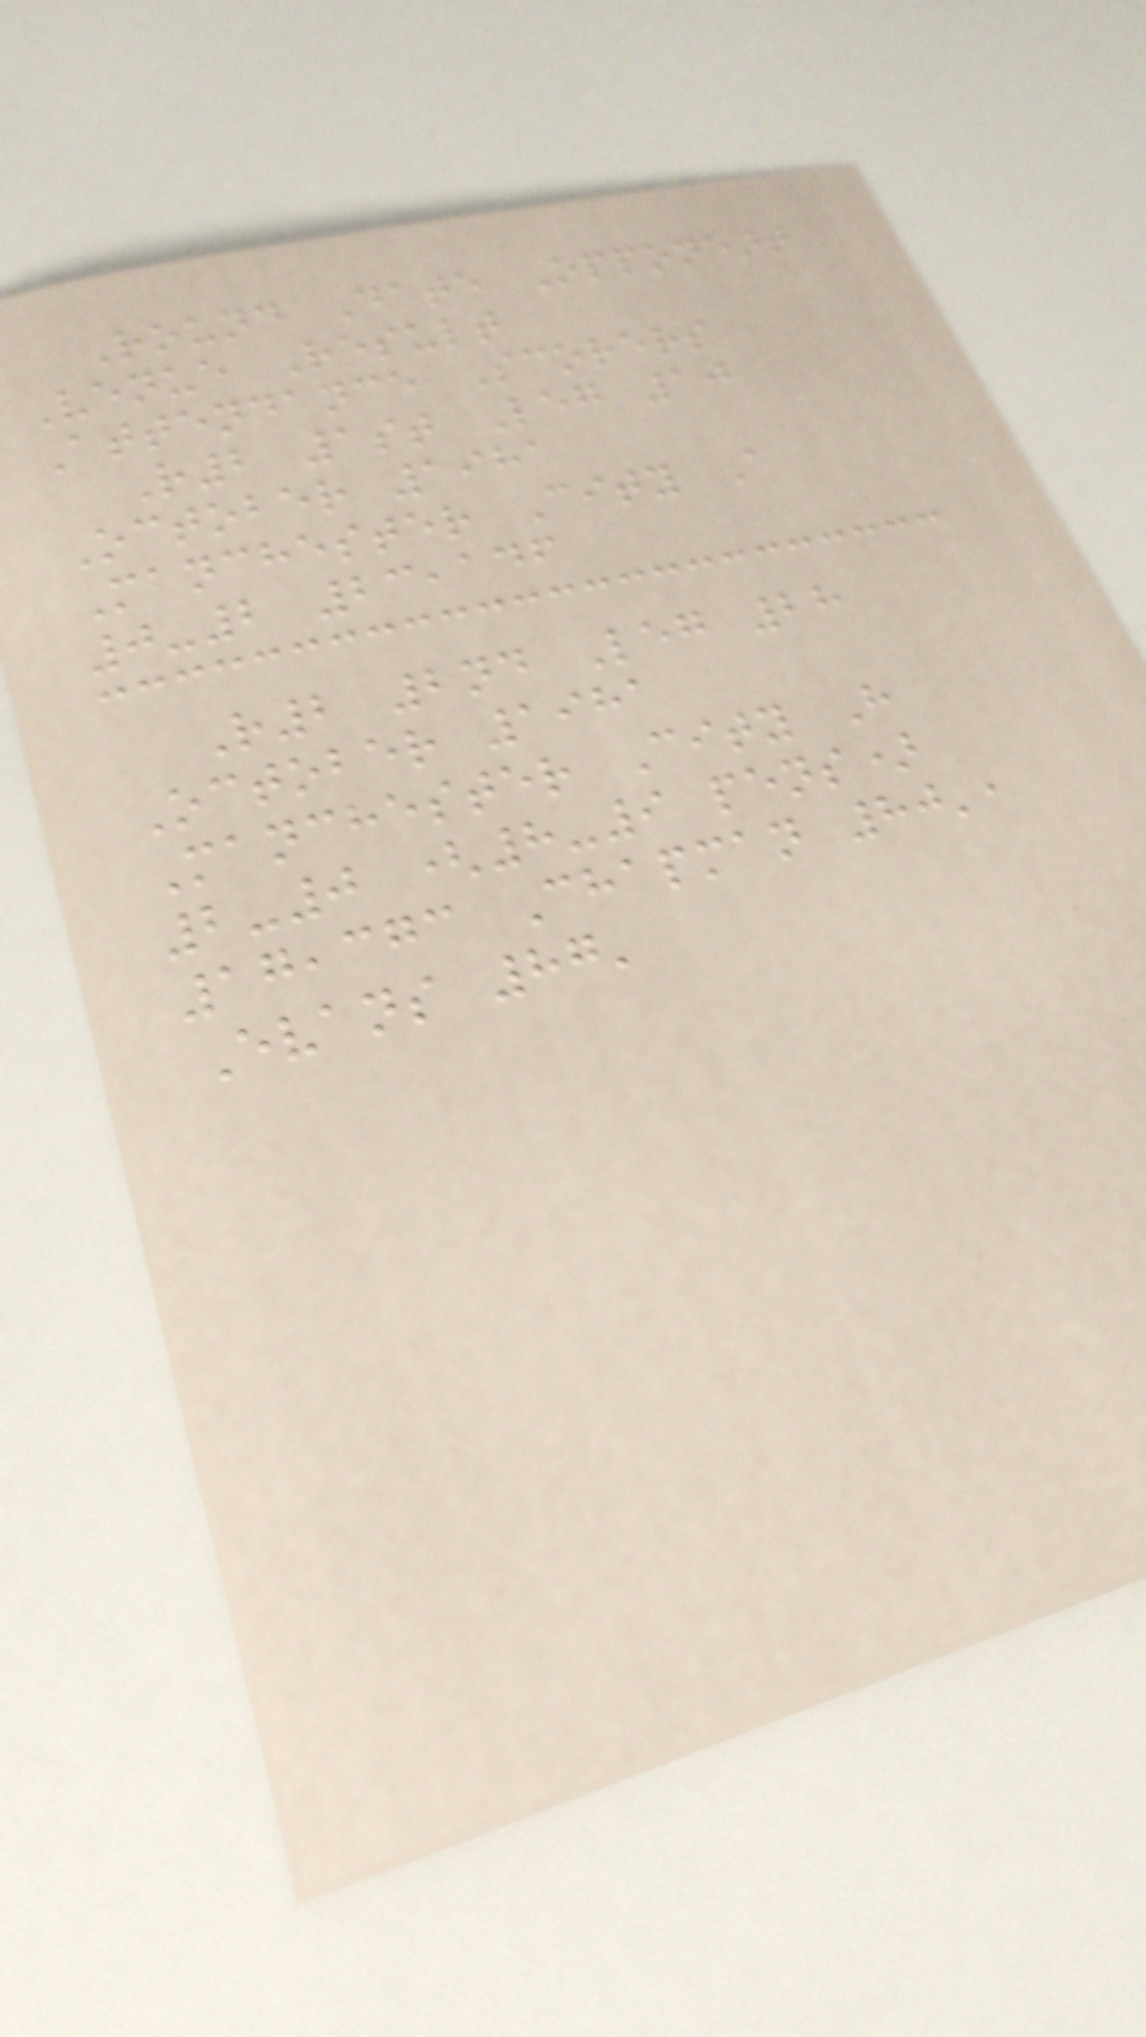Round Date Opponent
Venue Result
Attendance Scorers
R2 1st Leg 10
October 1981
Manchester City A
0-2 23,146
R2 2nd Leg 28
October 1981
Manchester City H
2-0 (8-9 pens)
17,373 Chapman 80',
Evans 87'
